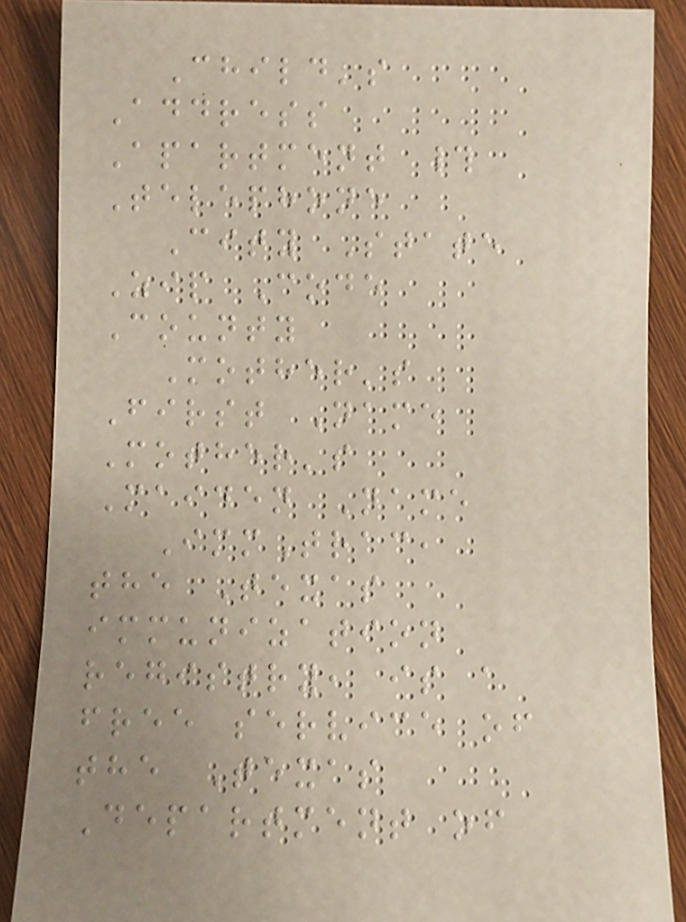Child's
Address
Apartment #
Telephone
City State
Zip Code
County
Mother's
First Name
Mother's
Maiden Name
ImmTrac,
the Texas
immunization
registry, is a
free service of
the Texas
Department of
